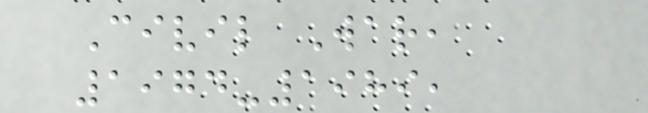Civil War,
1974-1989,
